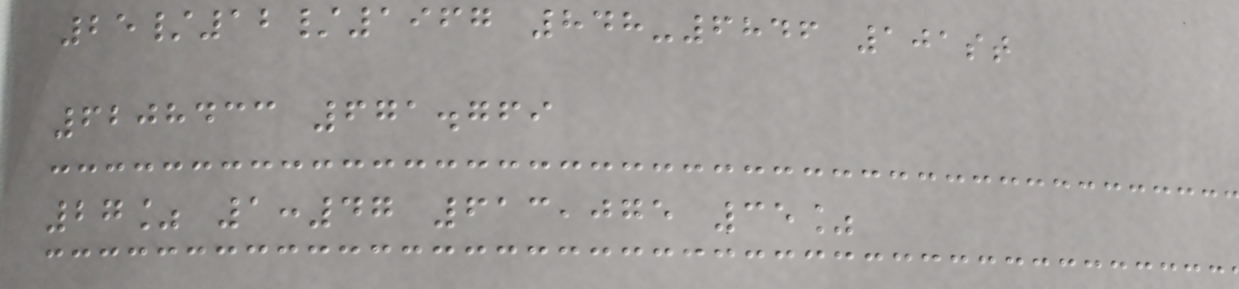25/12/1967 848-6846 101st
6208433 671.769
27% 1:47 613,075 35%
